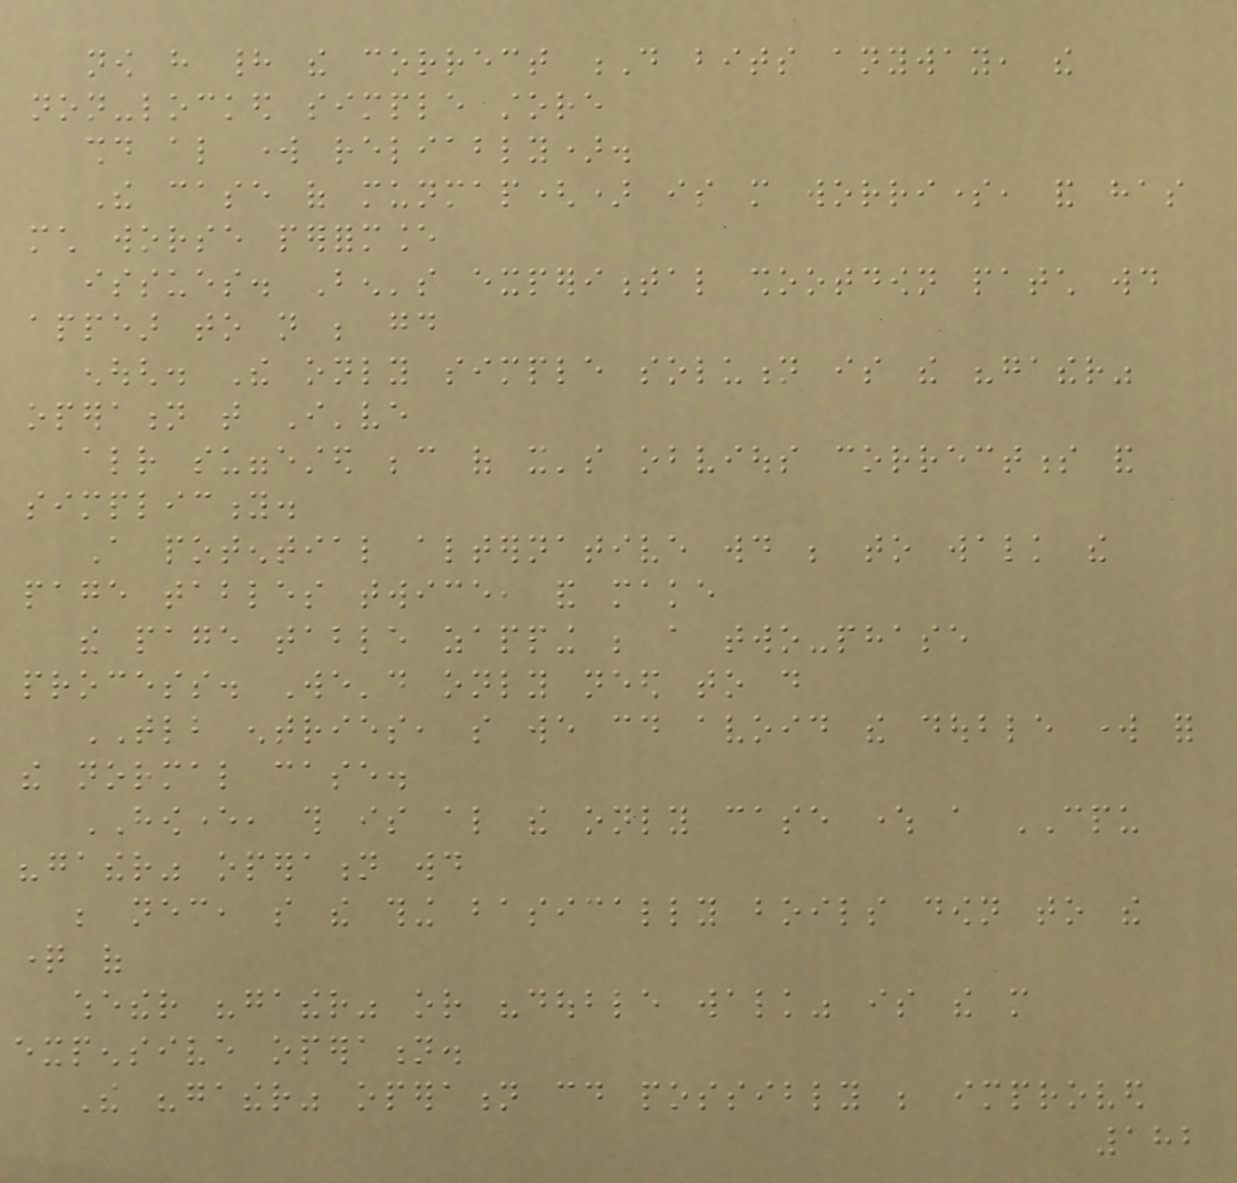now have had the correct D bits anyway, the
non-locked simple store
should also work reliably).
The case of munmap() is more worrisome, and has
much worse performance
issues. Ben's experimental shootdown patch would
appear to not be good
enough. The only simple solution is the "gather"
operation that I've
already suggested because of it's obvious correctness and
simplicity.
A potential alternative would be to walk the
page tables twice, and make
the page table zapping be a two-phase
process. We'd only need to do
TLB entries, so we could avoid the double work for
the normal case.
HOWEVER, this is also the only case where a CPU
"gather" operation would
be necessary, so the thing basically boils down to the
question of
whether "gather" or "double walk" is the more
expensive operation.
The "gather" operation could possibly be improved
182
